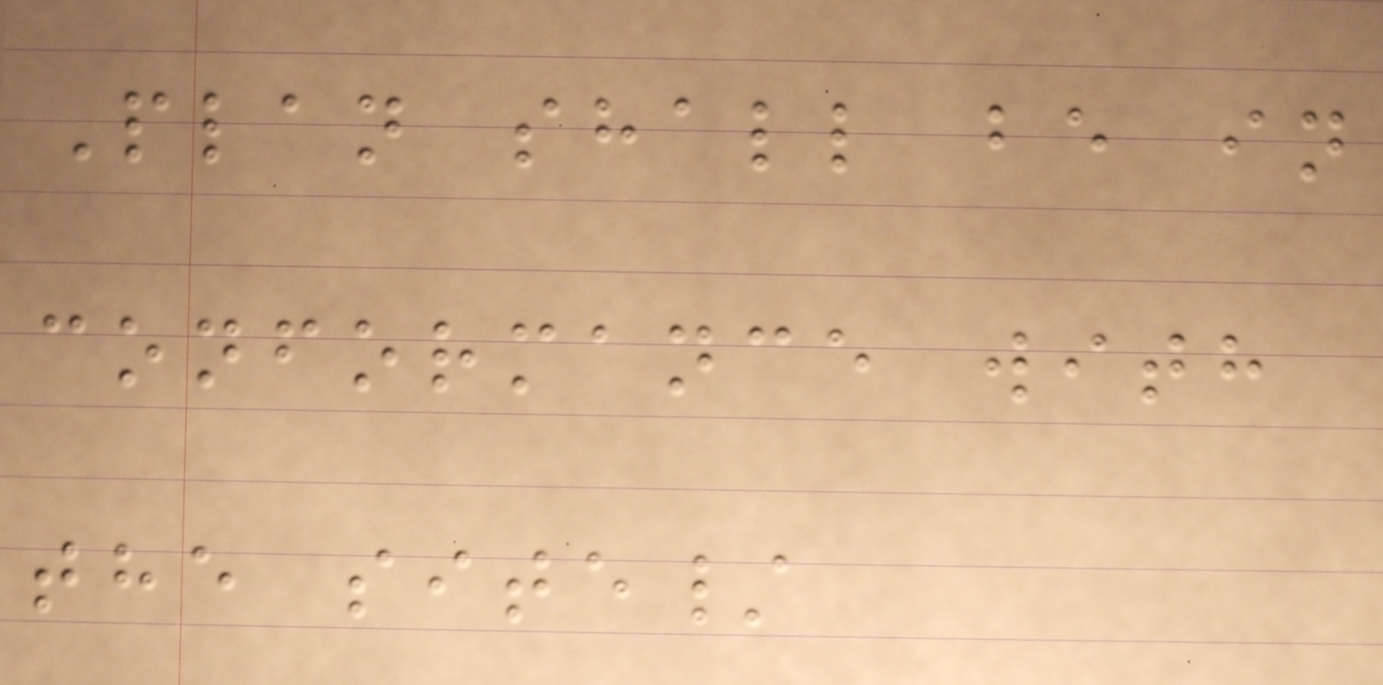Plan shall be in
conformance with
the site/
